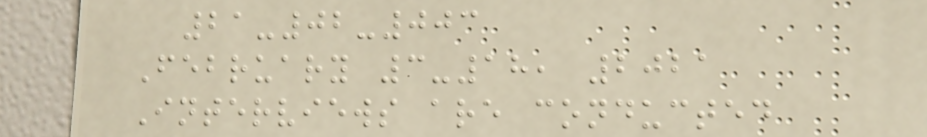21-02-003
February 3-18, 2021
Interviews are conducted
